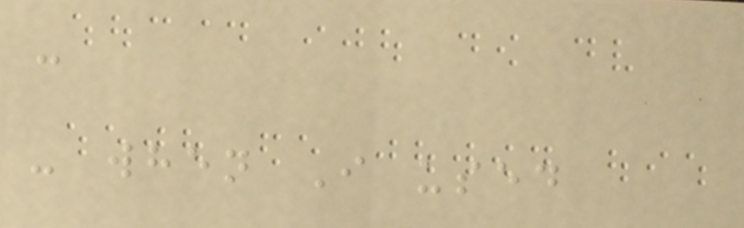-
- when I used
